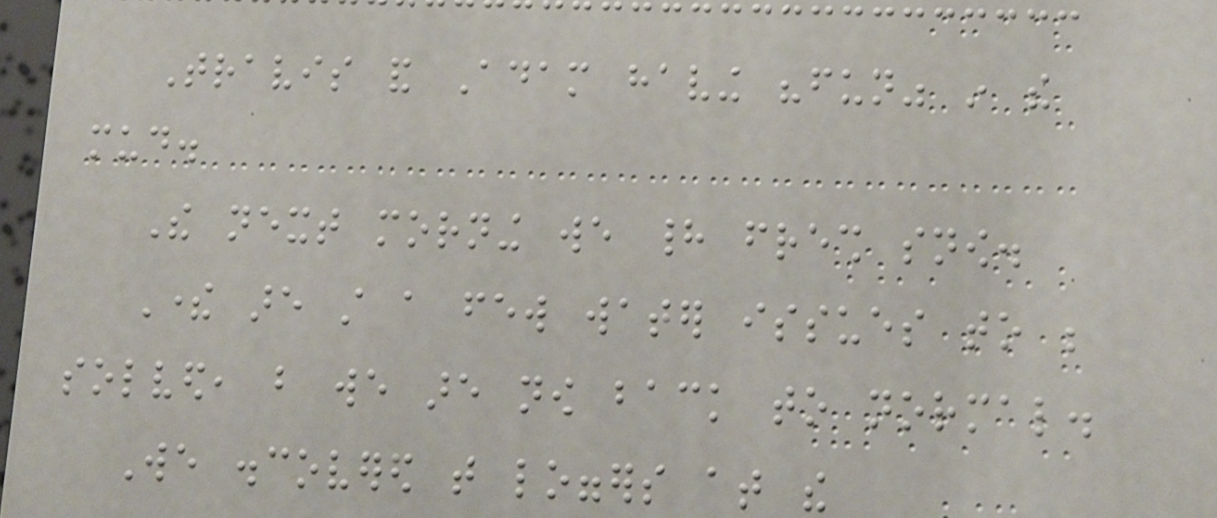Travis and Adam having "fun" in the
mud.
The next morning we had fresh snow.
There are still a few water issues to be
solved, but we are now back to normal.
We discovered that loggers at the
